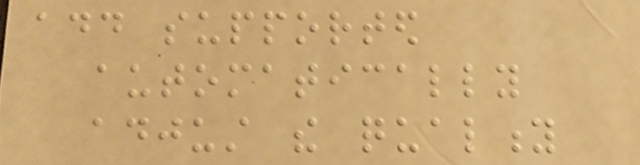add supported
automatically
adjust the quality
